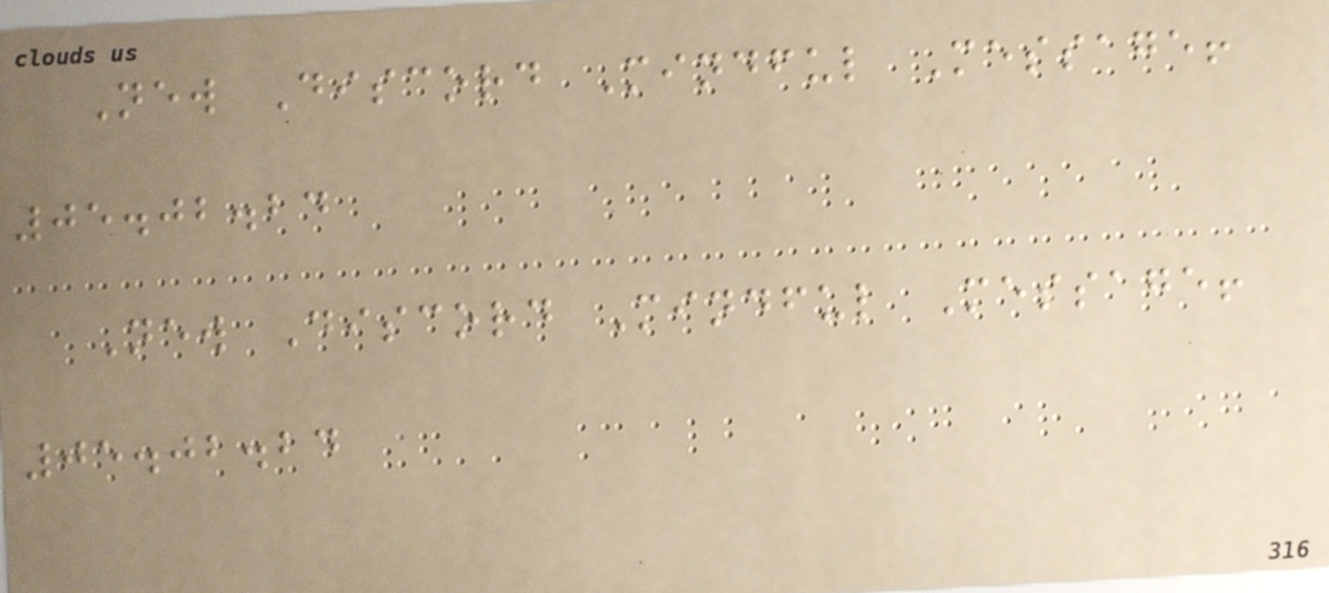New Discord Mindful Message!
05.02.24
New Discord Mindful Message!
05.02.24
